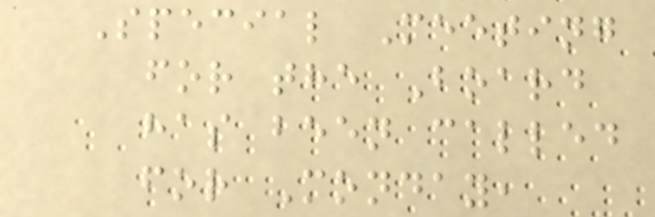Special Meeting
for the Board
has been called
for Monday,
